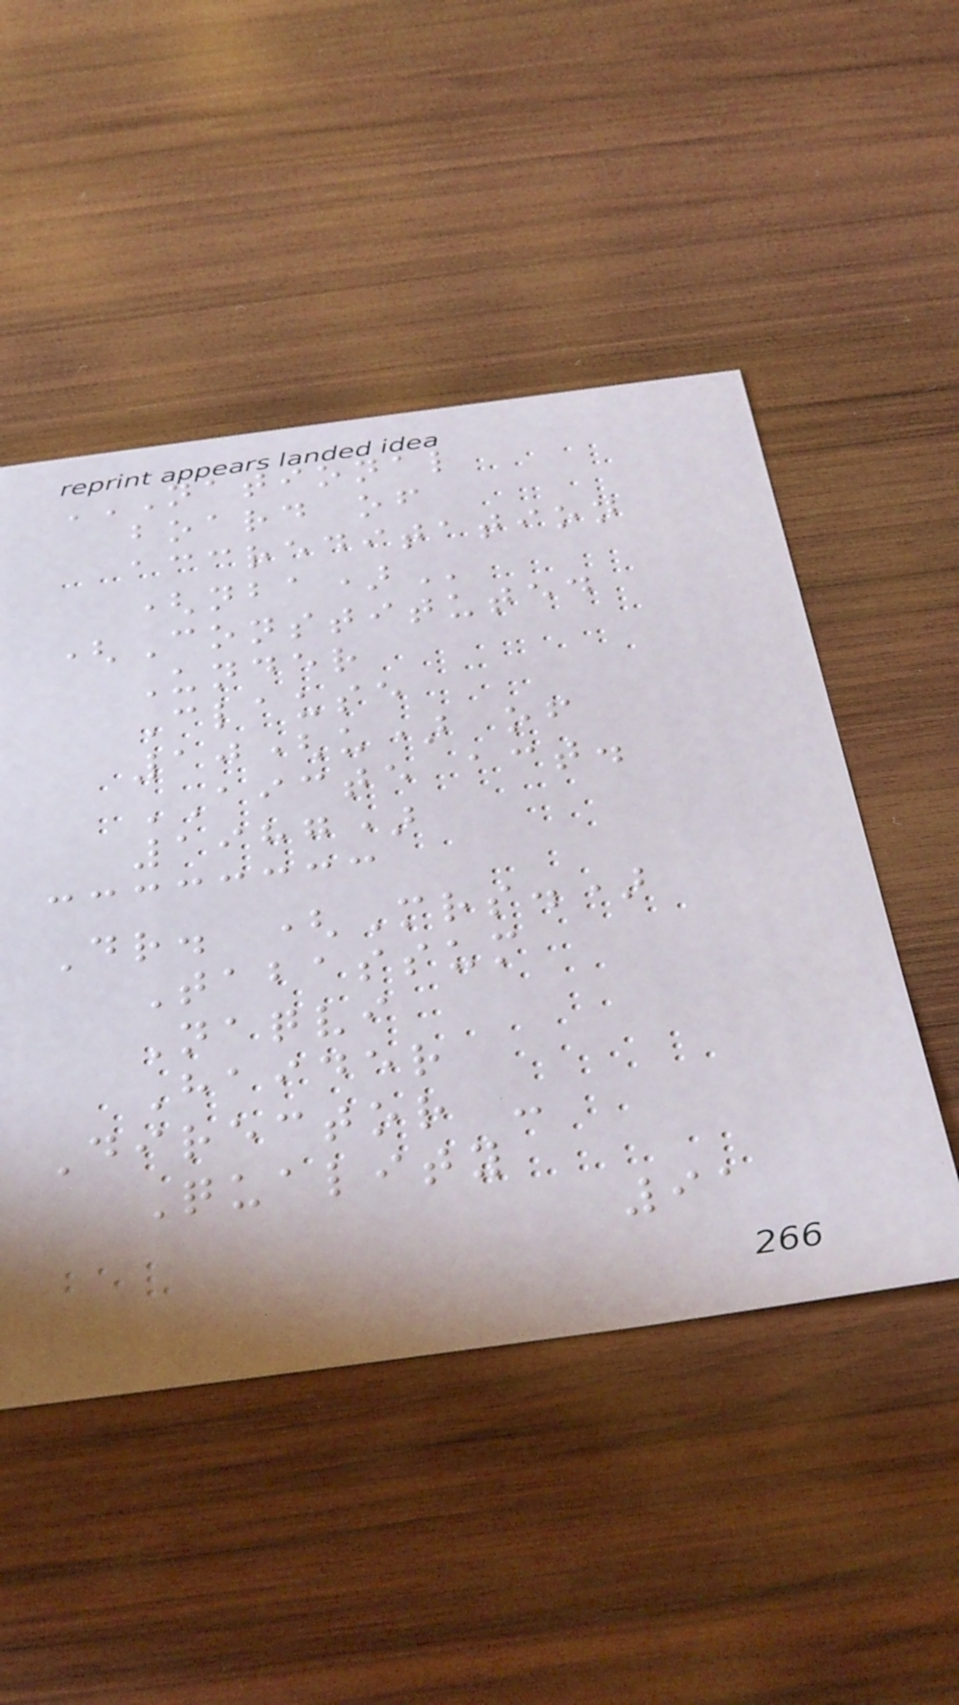NATIONAL
BOARD OF
ACCREDITATION
(NBA)
(Constituted
Under
Clause
10(u) of
AICTE act.
1987)
Dr. (Mrs.)
Tabassum
Naqvi
Haider
Director -
Quality
91
